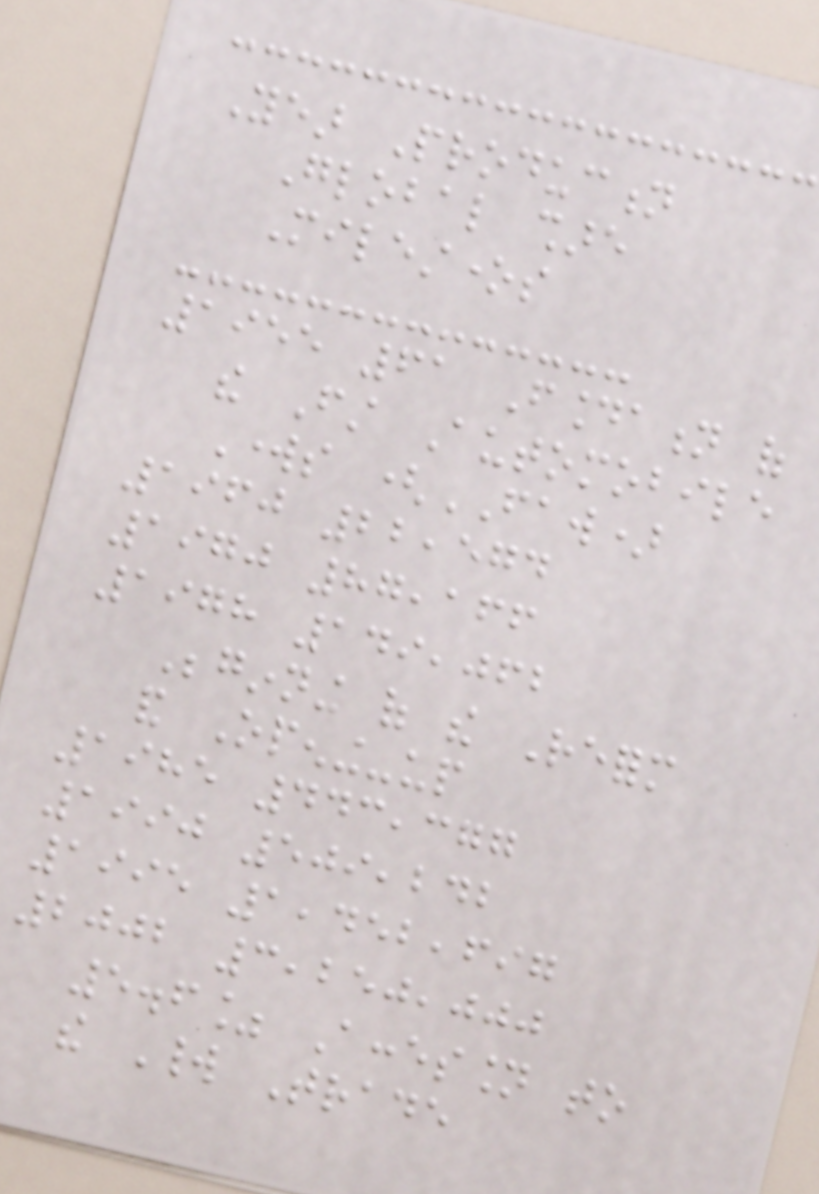Year Production
Global share
Milestones
1955 61 Foundation of
the First Automobile
Works (FAW)
1960 22,574
1970 87,166
1978 149,062
Beginning of the Reform
and Opening-up
1985 443,377
1990 509,242
1995 1,452,697
2002 3,250,000
5.6% Accession to
the World Trade
